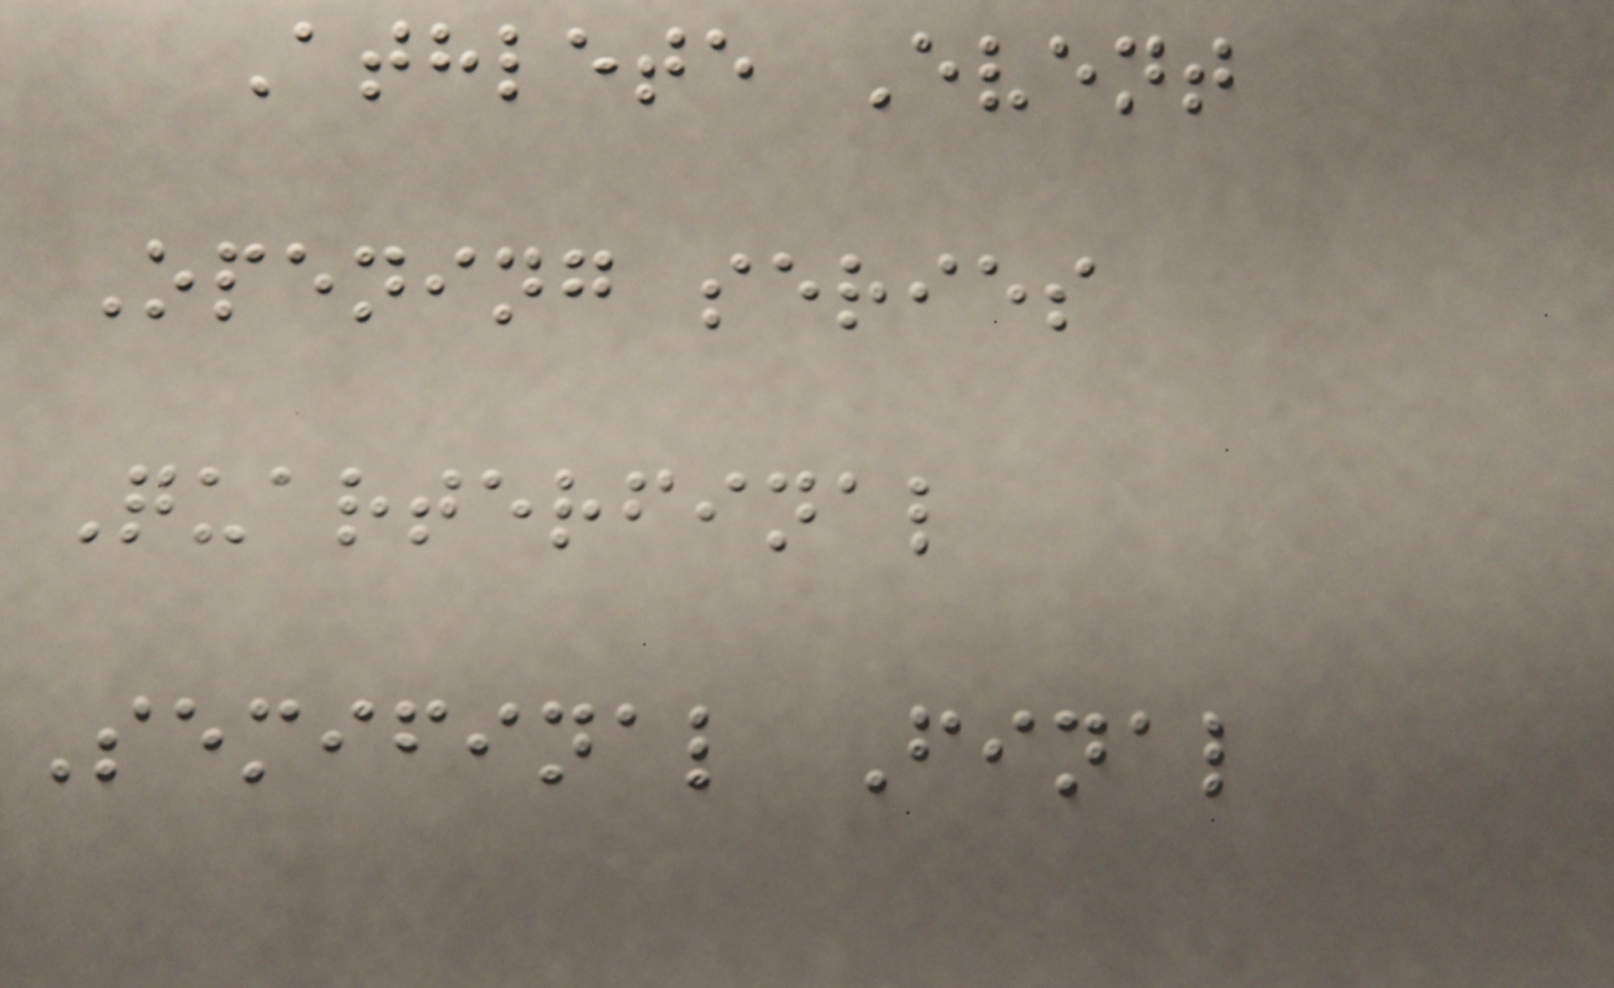Athlete Event
Opening series
Quarterfinal
Semifinal Final
